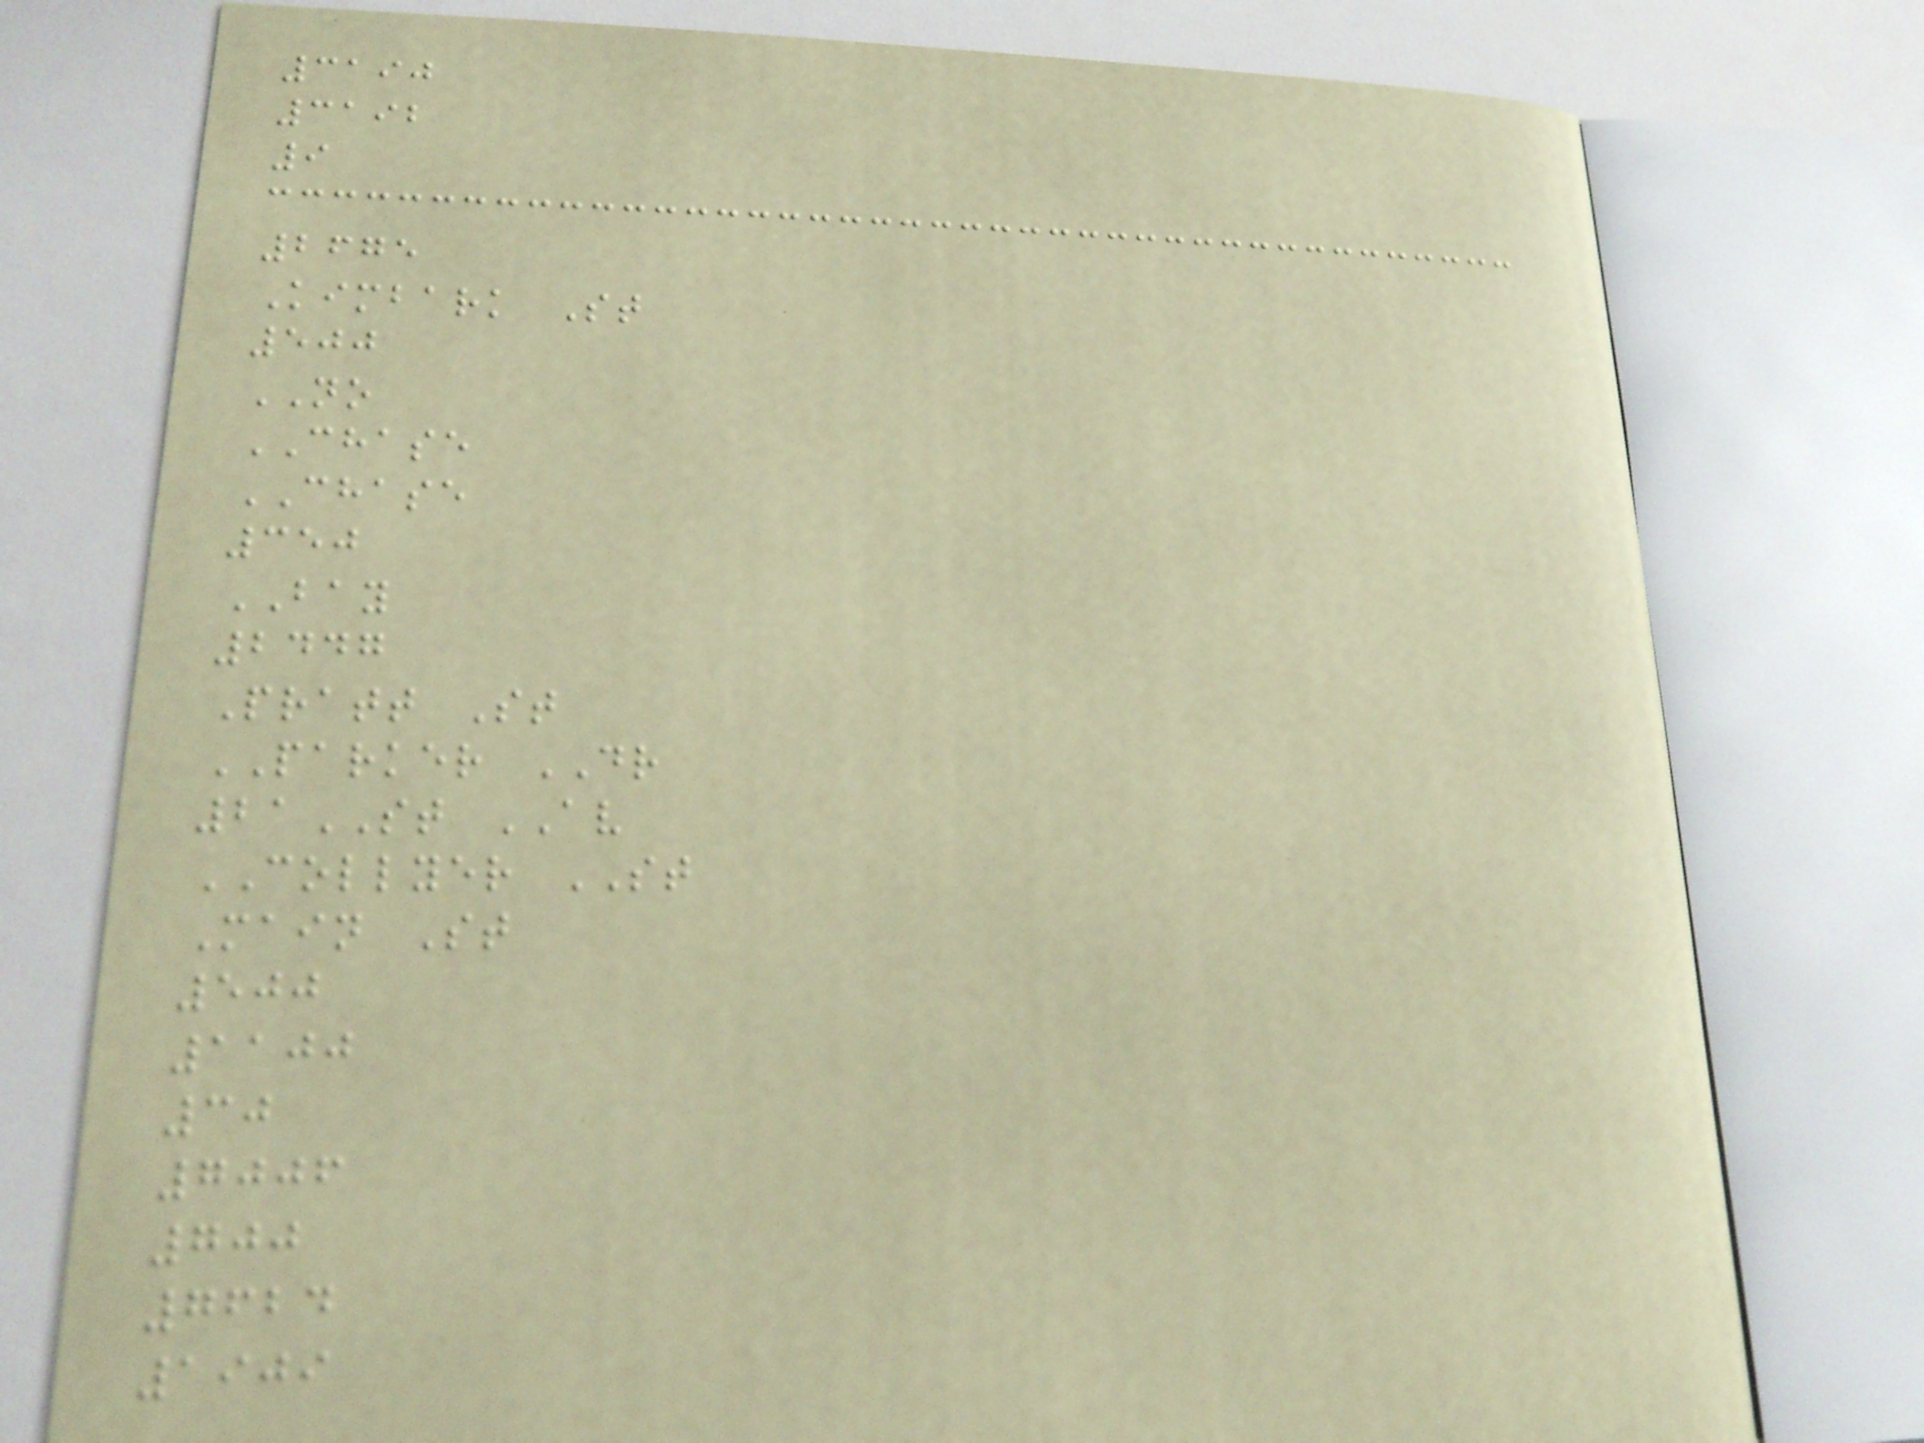3190
3192
9
2675
Kimbark St
500
NO
CHASE
CHASE
350
BAY
2447
Pratt St
PARKER DR
21ST AV
COLLYER ST
Main St
500
1100
30
7006
700
7624
1909
